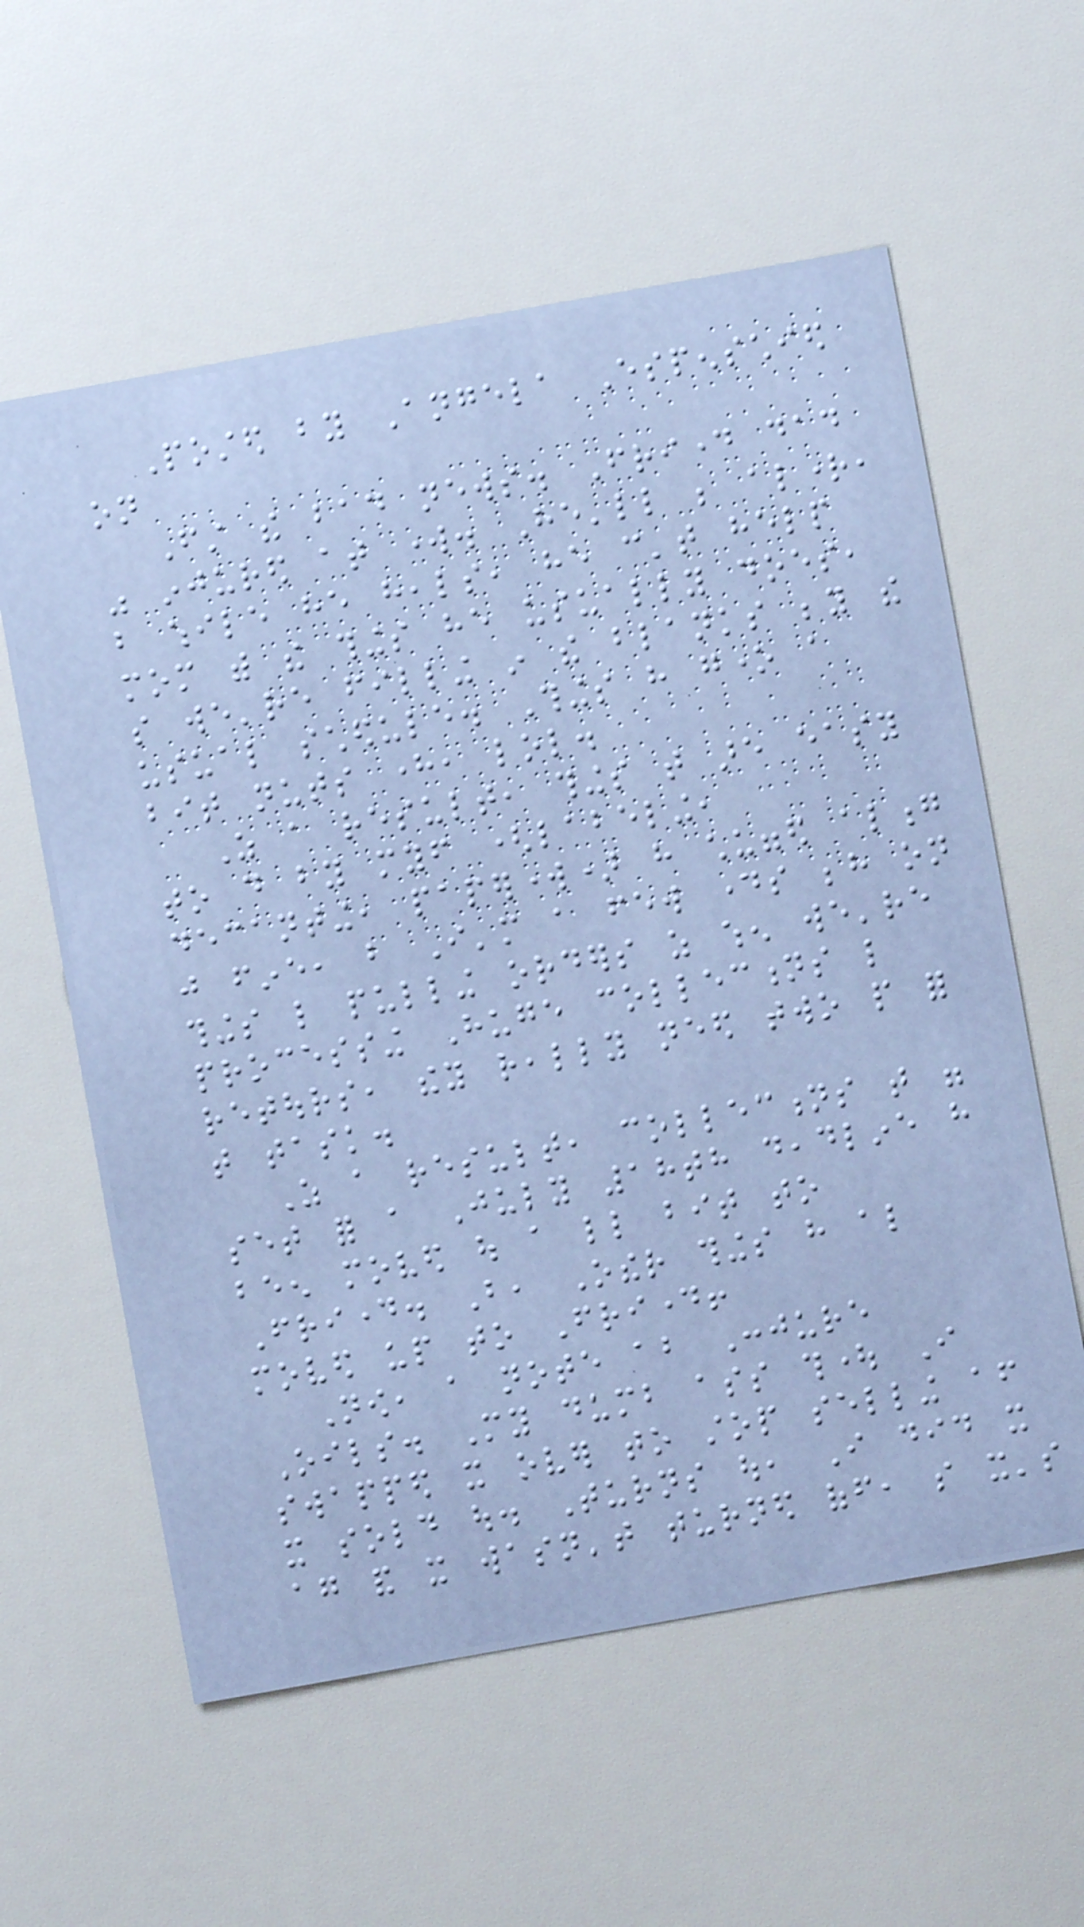Posted by Angela Espenschied
on
First the bad news. Friday dad
was injured at work. He'll be alright,
but while he heals, he can't help
mom with the things he usually does,
so we're filling in the blanks beyond the
usual schedule. Things have gone a
bit nuts here, lol.
As a result, things that are easy
to do by myself (labeling,
decanting, paperwork) have chugged along
just fine, but I'm a few days behind on
things like pulling orders as when we're
processing Huge collections like
retours, they really need two people for
that task.
As a result, collections that were
set for a July 18th deadline have
been moved out a little bit to
Friday. But, Other things have also
moved up to Friday!
Now, a note about Conjure
Oils. My dumb ass thought I
swapped it over to stop selling after
it sold out. Turns out, I did it
again and it wasn't turned off, so it's
